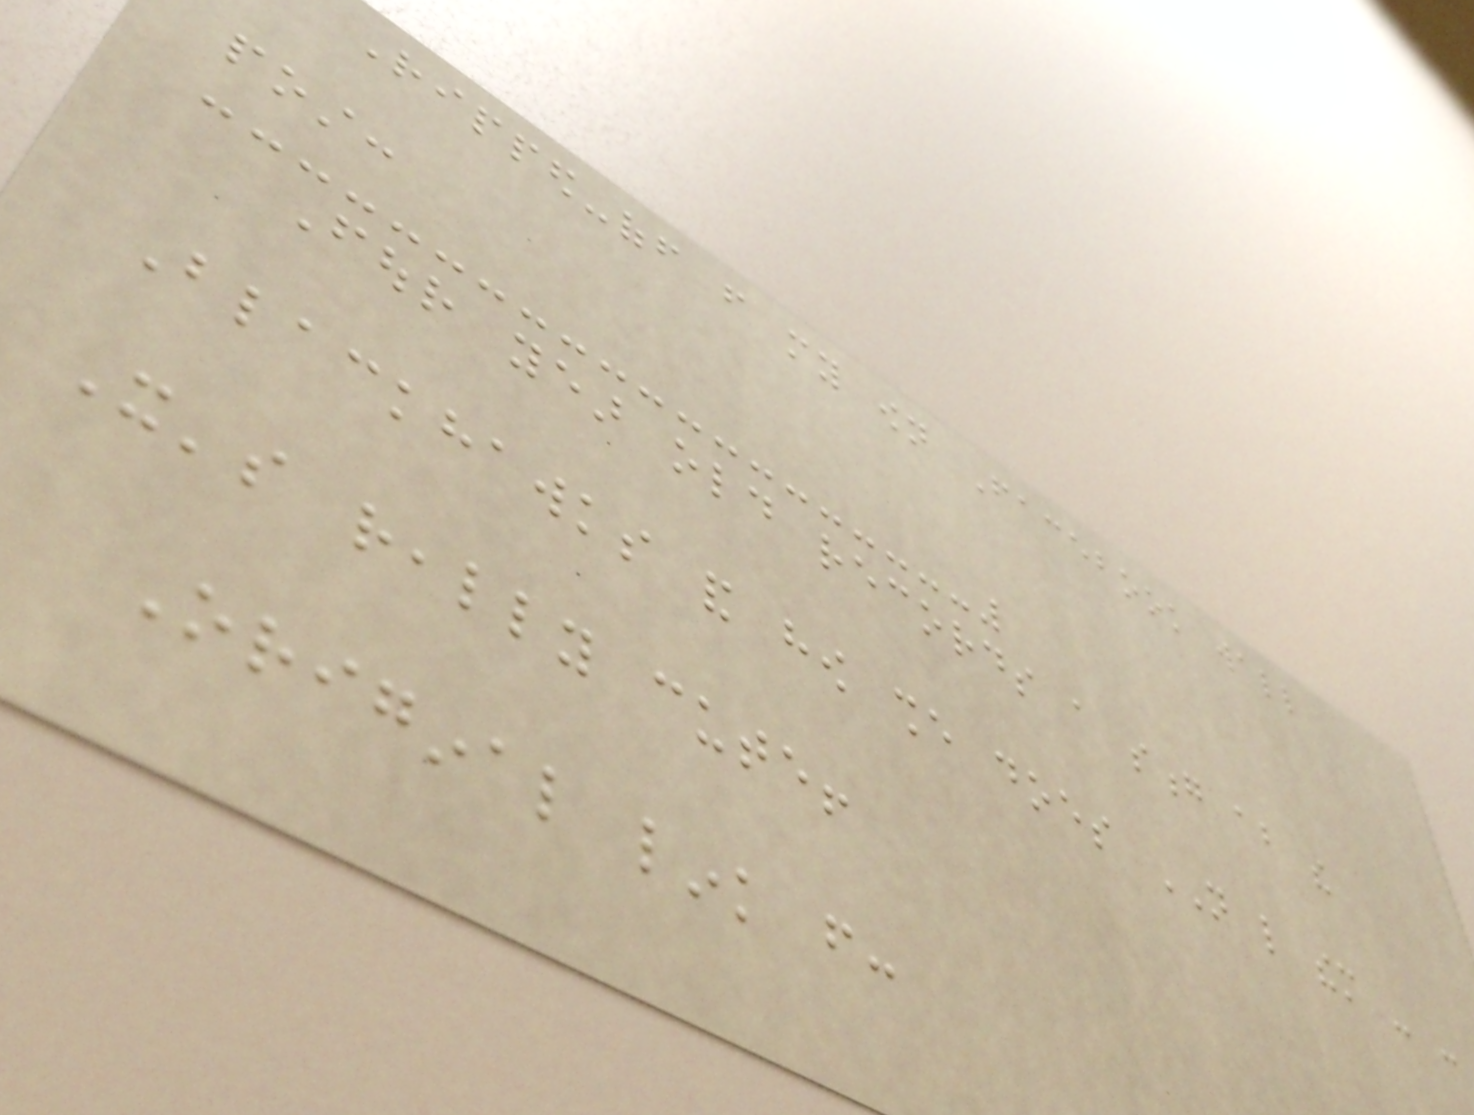Ripped-off from my own Facebook wall
post:
Four year old records a song about the
Blackhawks and how she does NOT like them - -
It's really cute!
Original link from:
